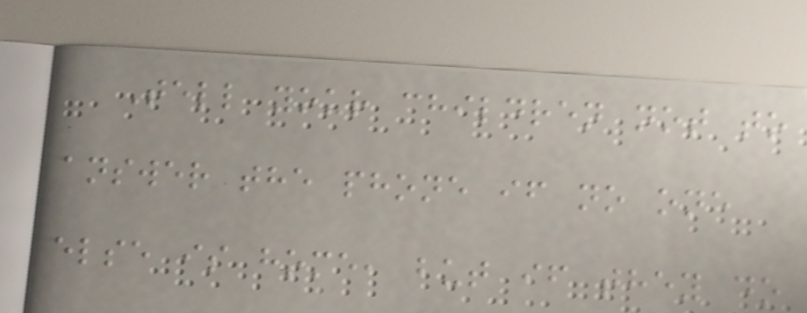Tell your children not to
answer the phone if no one
else is home, but if they do
